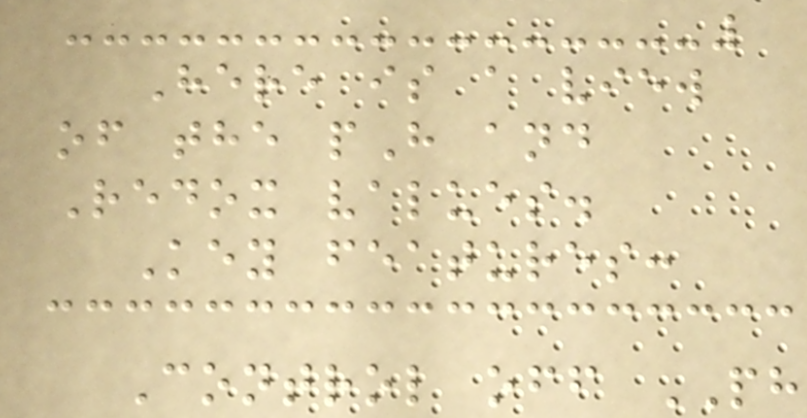Here is a view
of the pH and
Redox values.
Key features:
Control off PH
